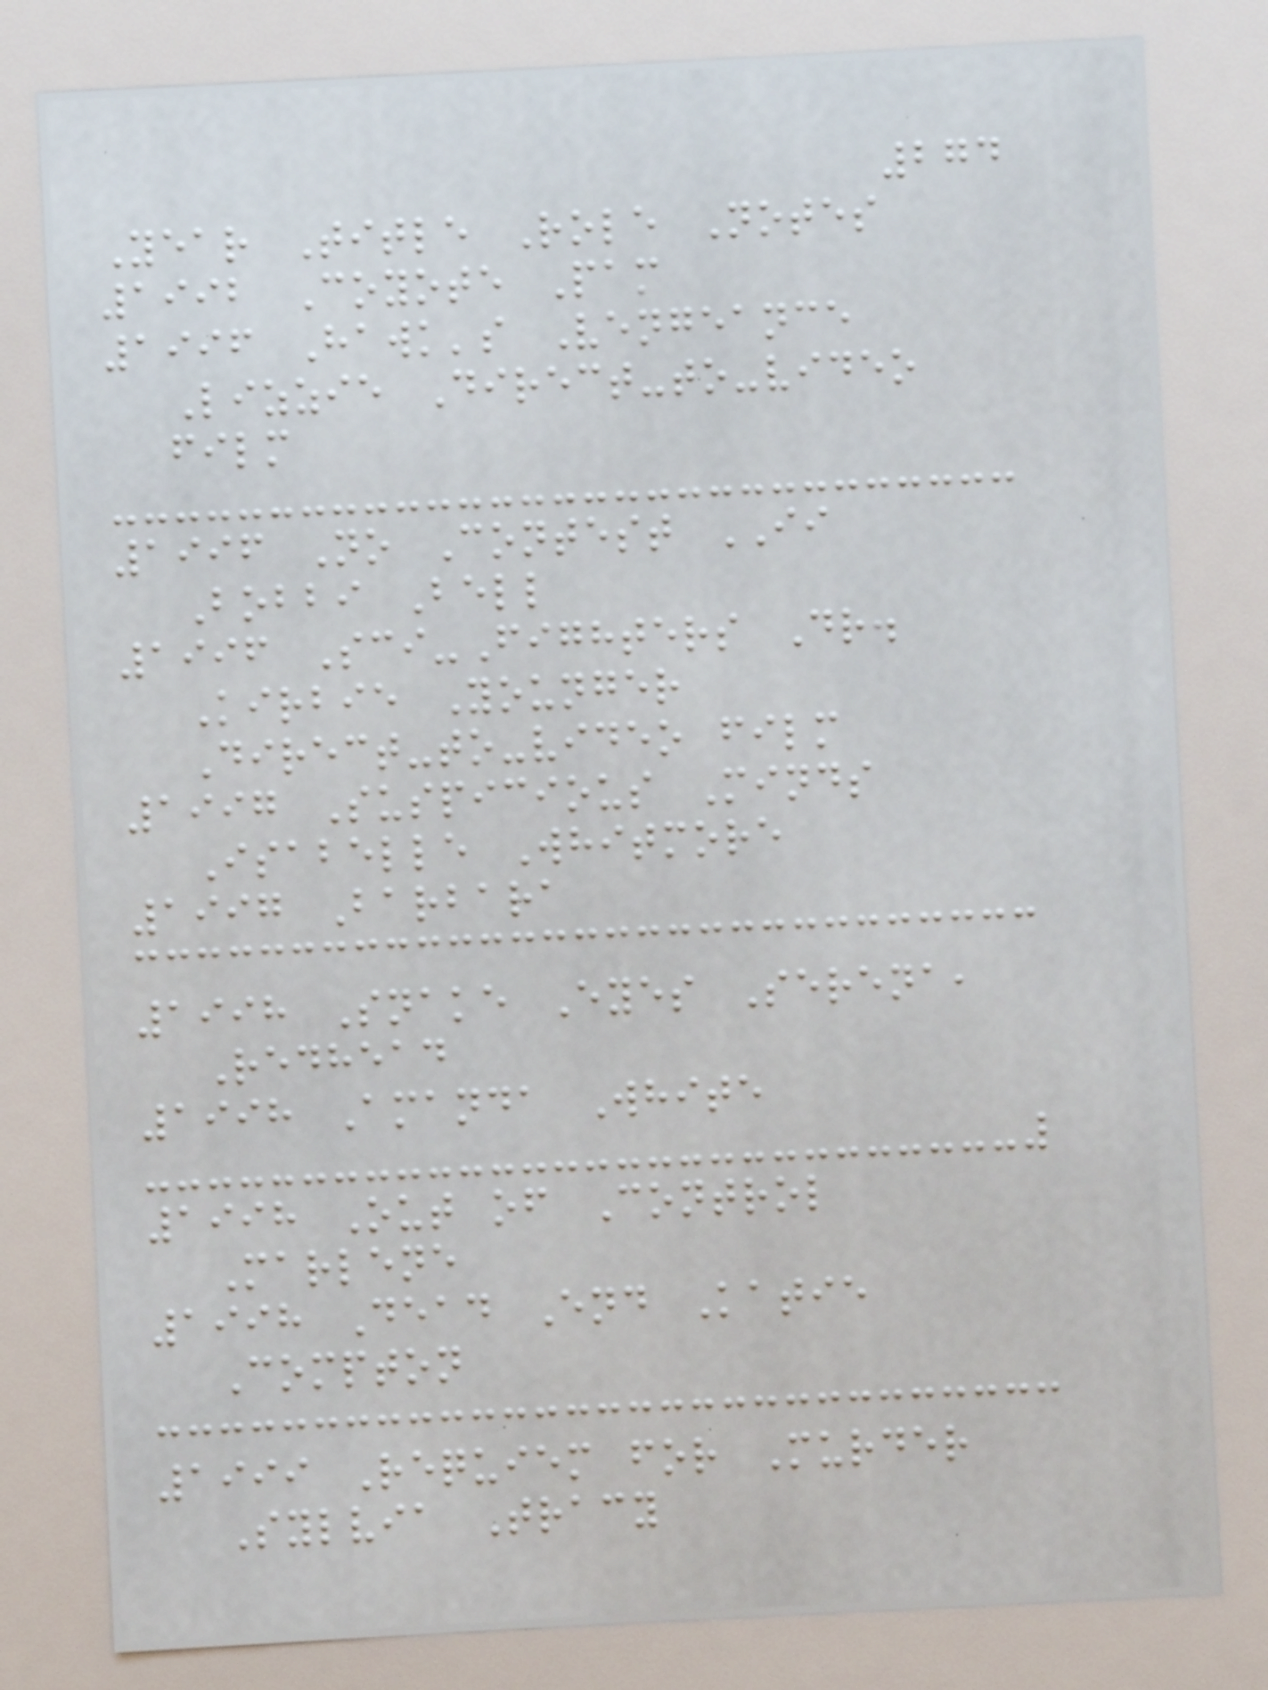274
Year Title Role Notes
1992 Coyote Pam
1996 Hawk's Vengeance
Lizzie Direct-to-video
film
1996 No Contest II
Bobbi Bell
1996 Sci-Fighters Dr.
Kirbie Younger
Direct-to-video film
1997 Suspicious Minds
Isabelle Whitmore
1997 Barbara
1998 Snake Eyes Serena,
Redhead
1998 Amanda White
1998 Out of Control
Marlene
1998 Dead End Katie
Compton
1999 Requiem for Murder
Sylvia Tracy
